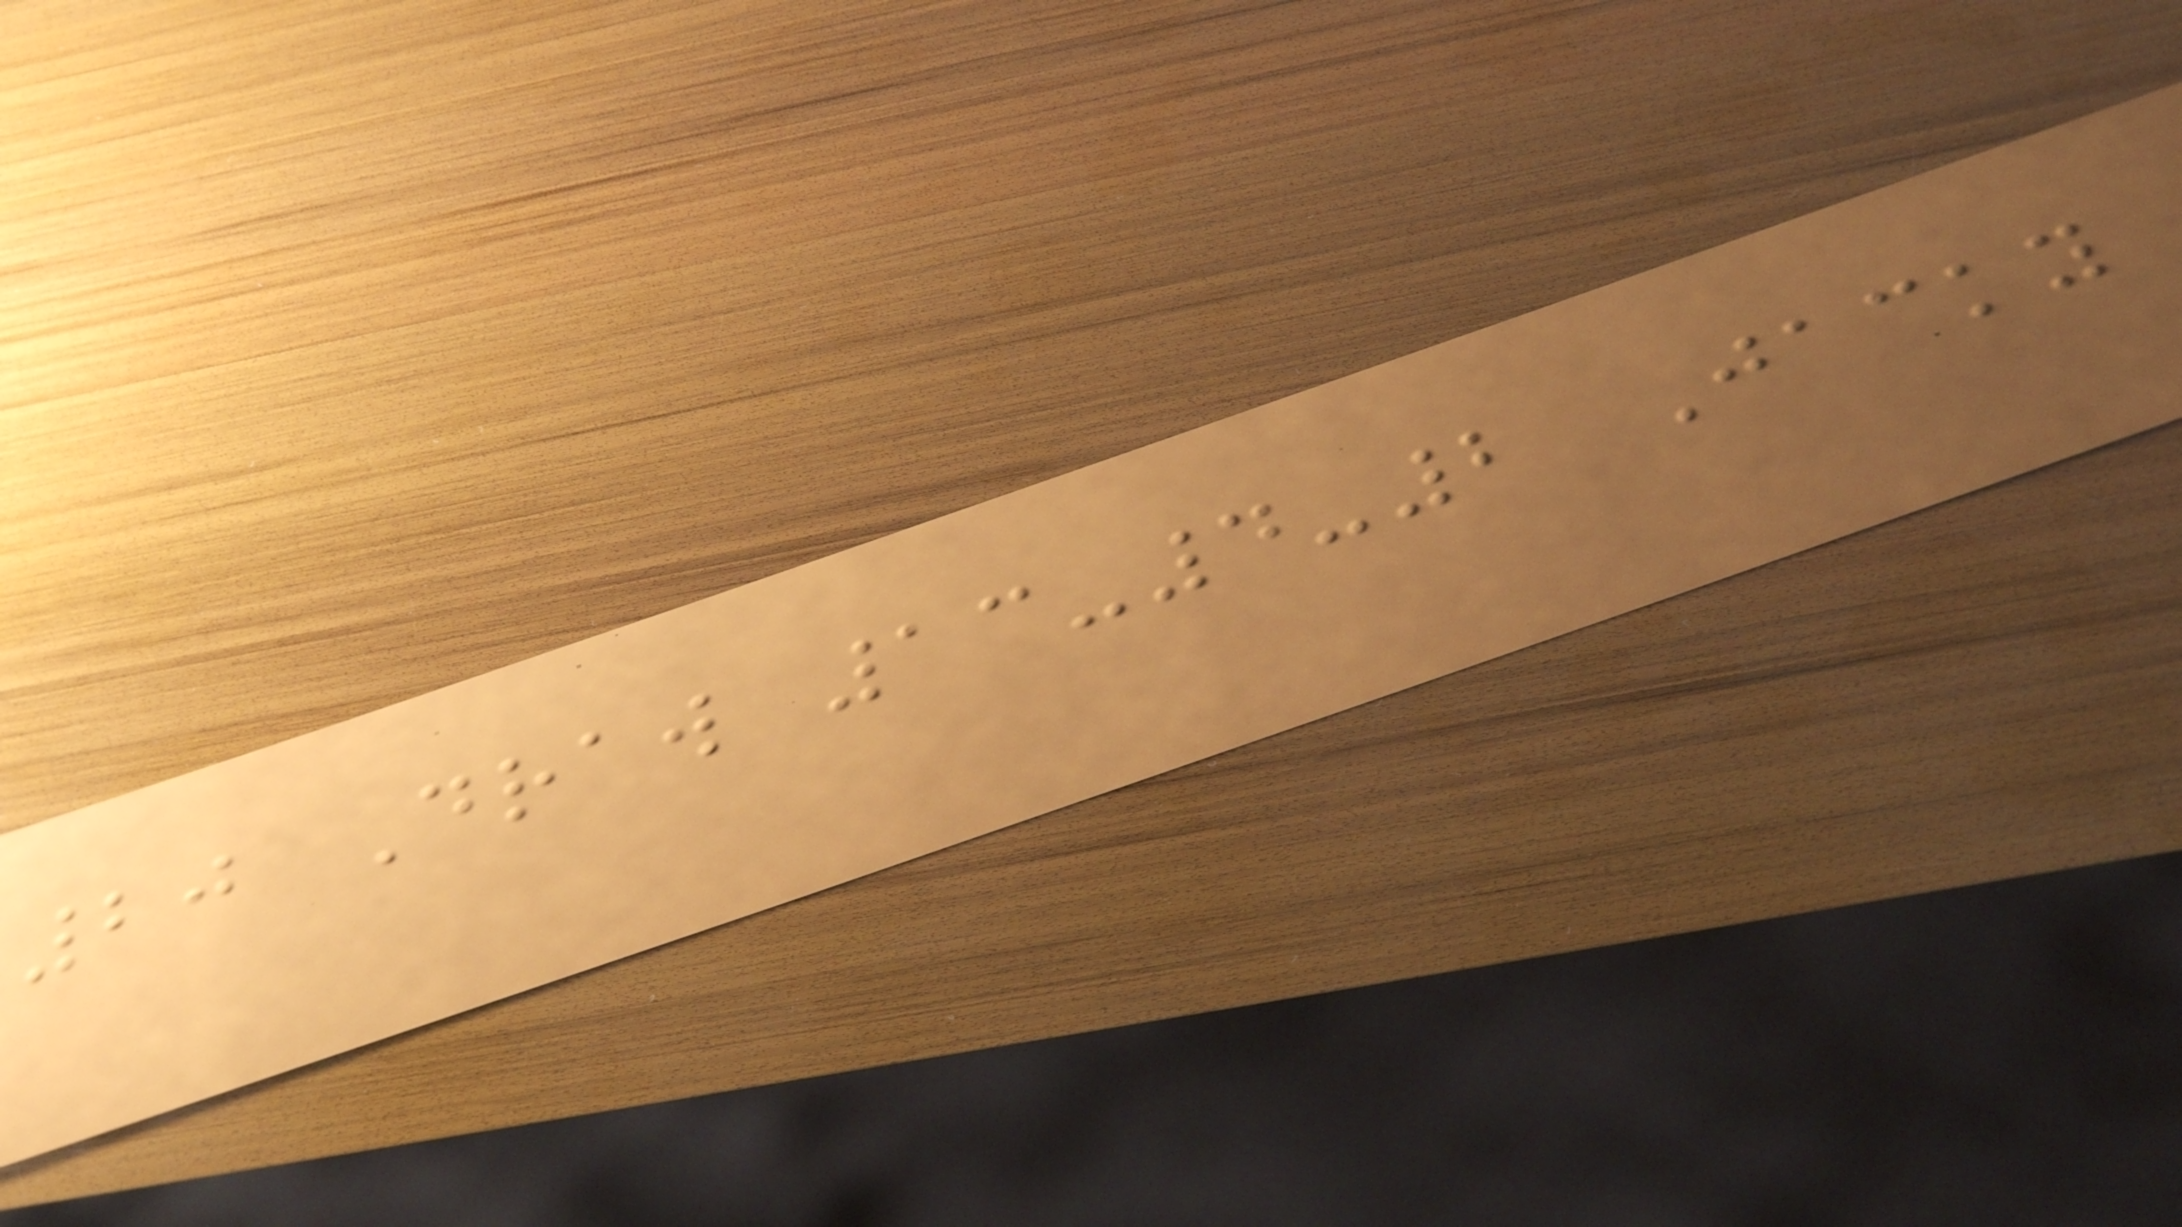20 Draw 13-4-2 Jacky
